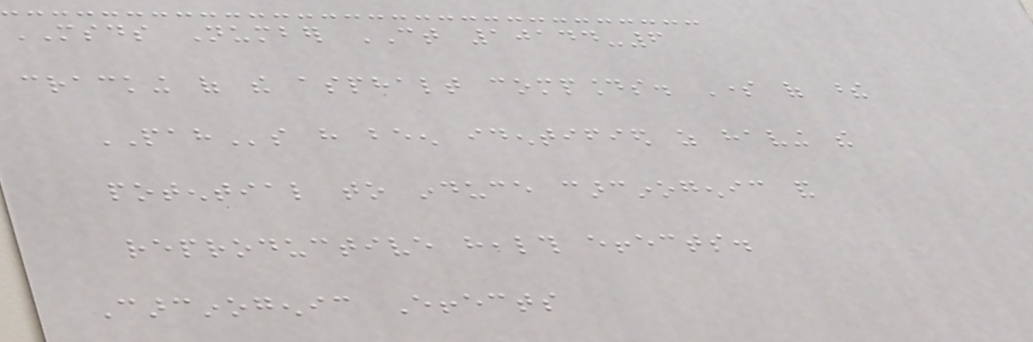MSDS Number CT 10144-6
cracking of the asphalt compounds. Some of these
PAHs have been identified as having the
potential to induce carcinogenic and
reproductive health effects.
Carcinogenic Effects
